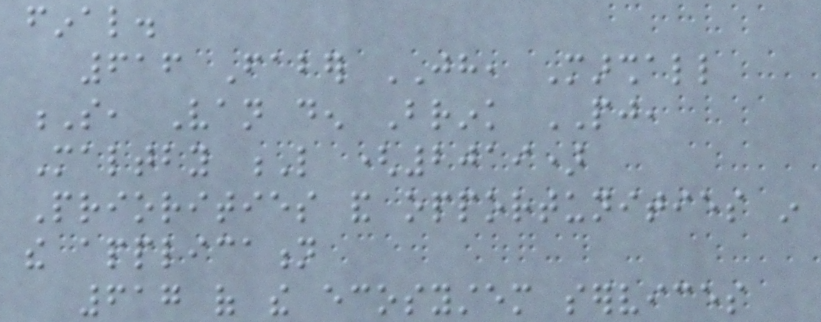final.
616 Faber JH, Marshall
S, Van den Brink PJ,
Maltby L (2019)
Priorities and opportunities in
the application
617 of the ecosystem services
